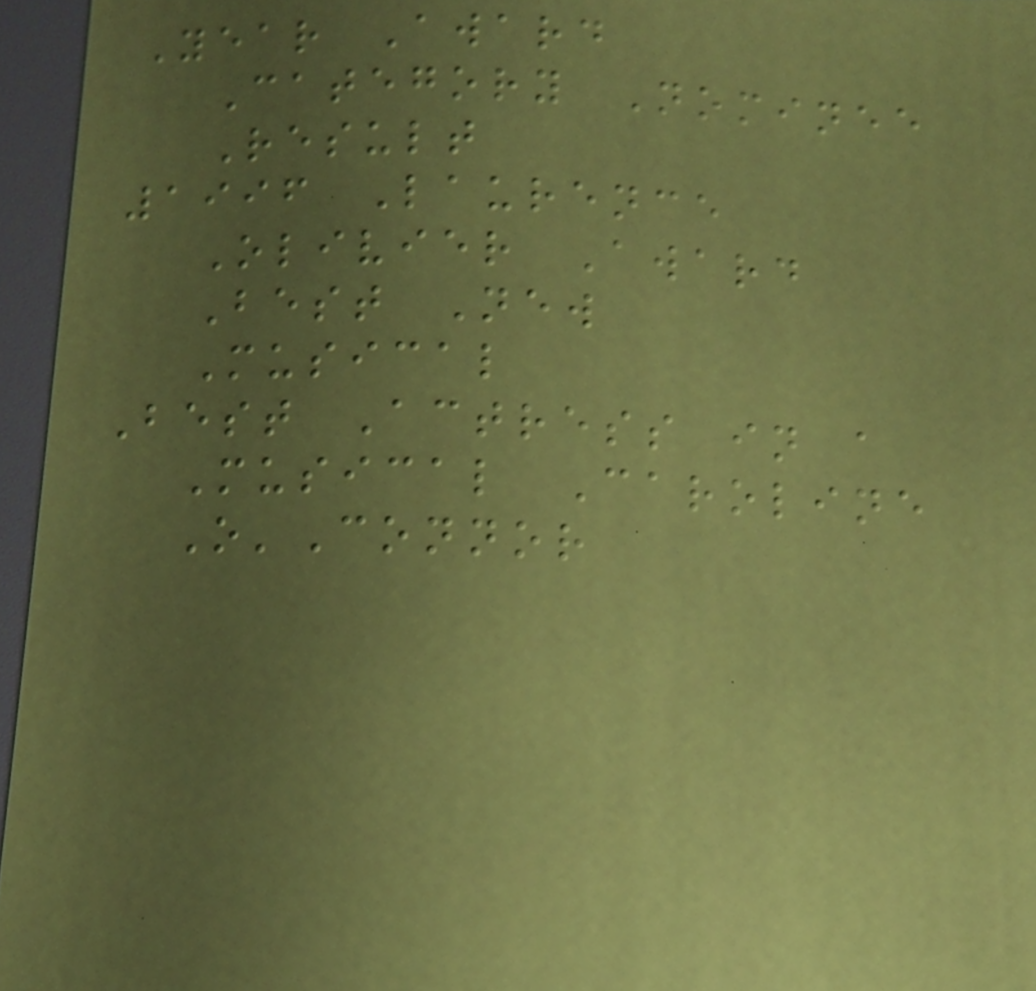Year Award
Category Nominee
Result
1996 Laurence
Olivier Award
Best New
Musical
Best Actress in a
Musical Caroline
O'Connor
